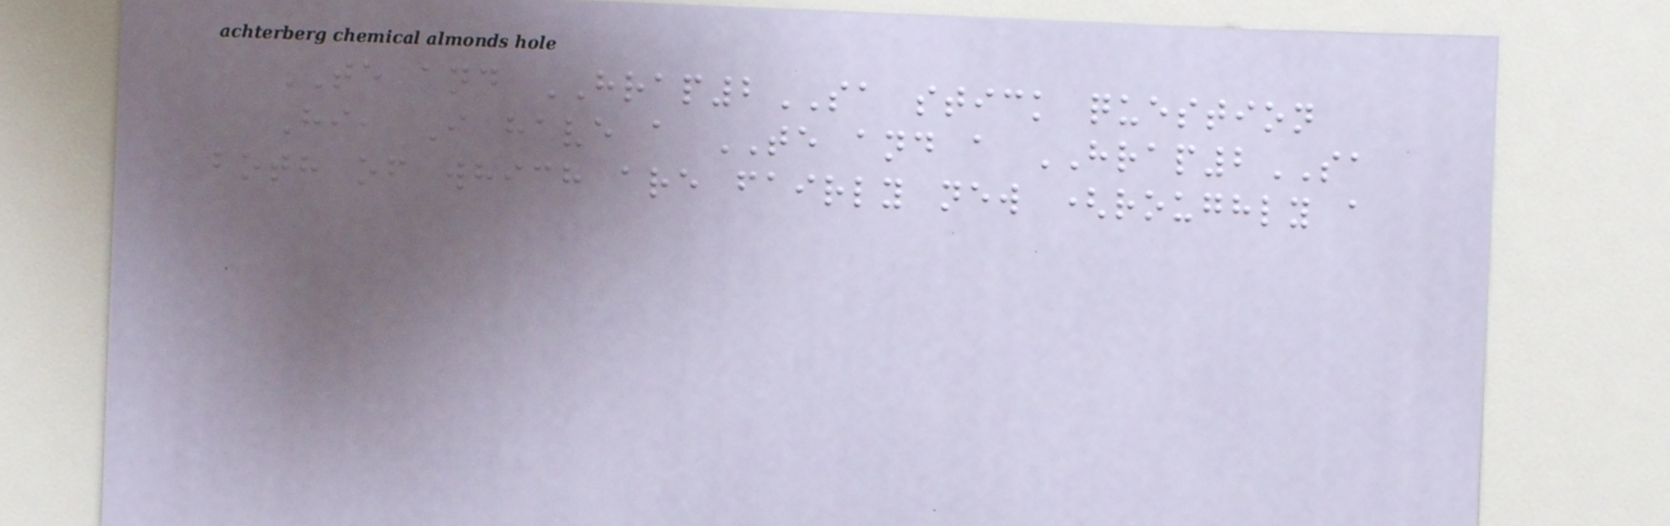TE and HRAP2SA stick question
Hi, I have a TE and a HRAP2SA
both of which are fairly new (roughly a
